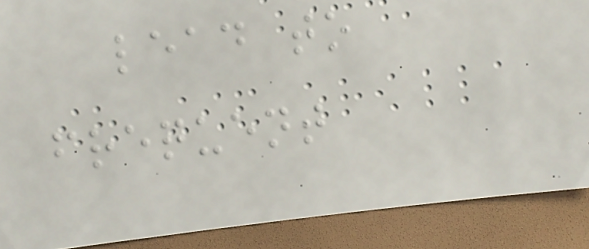lead to
frequent
